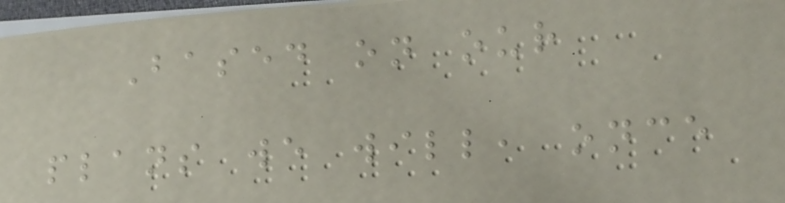Based on our
plans we will, once
